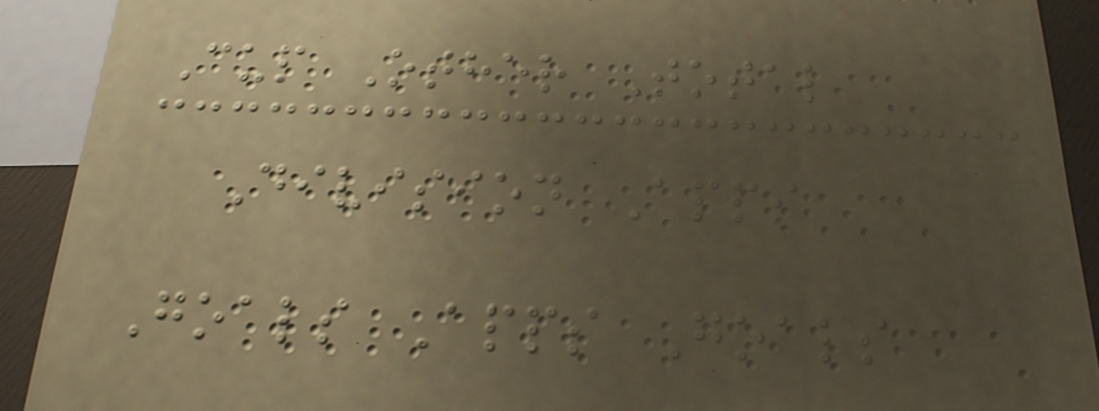Cup Other Total
Division Apps
Goals Apps Goals
